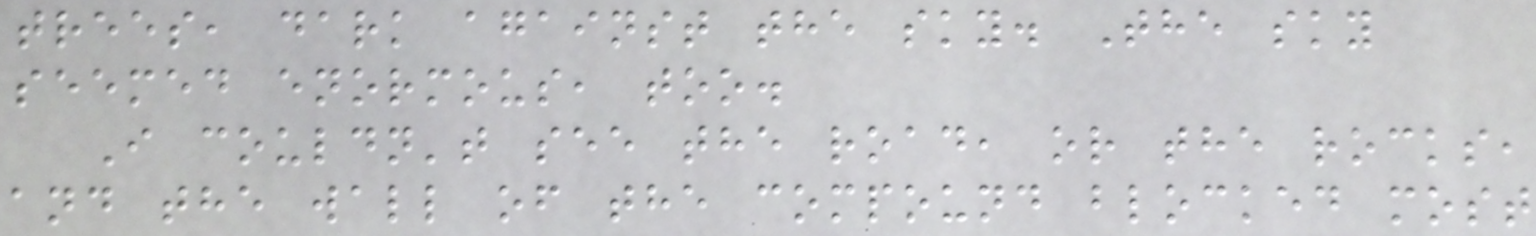trees, dark against the sky. The sky
seemed enormous, too.
I couldn't see the road, or the rocks,
and the wall of the compound blocked most
